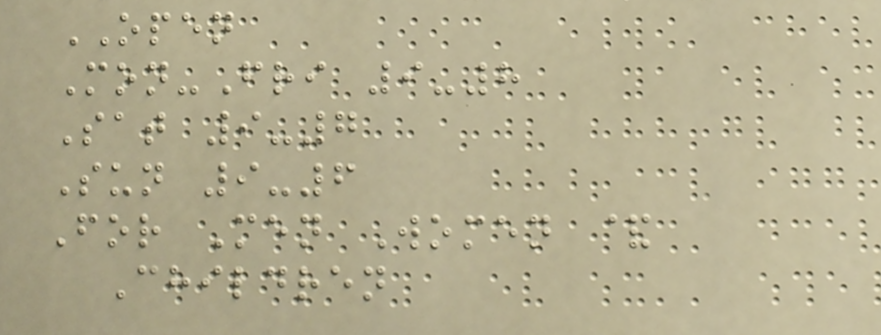OPEN
Mon-Fri 9-8
Sat 9-7
Sun 9-6
For Men Women &
Children
